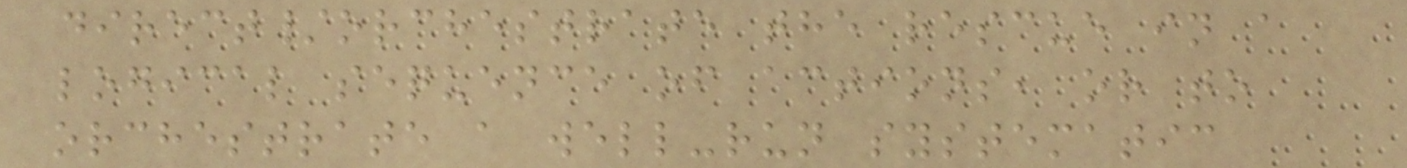direct/orchestrate the rescue in a
logical sequence of actions, or to
orchestrate a well-run systematic
